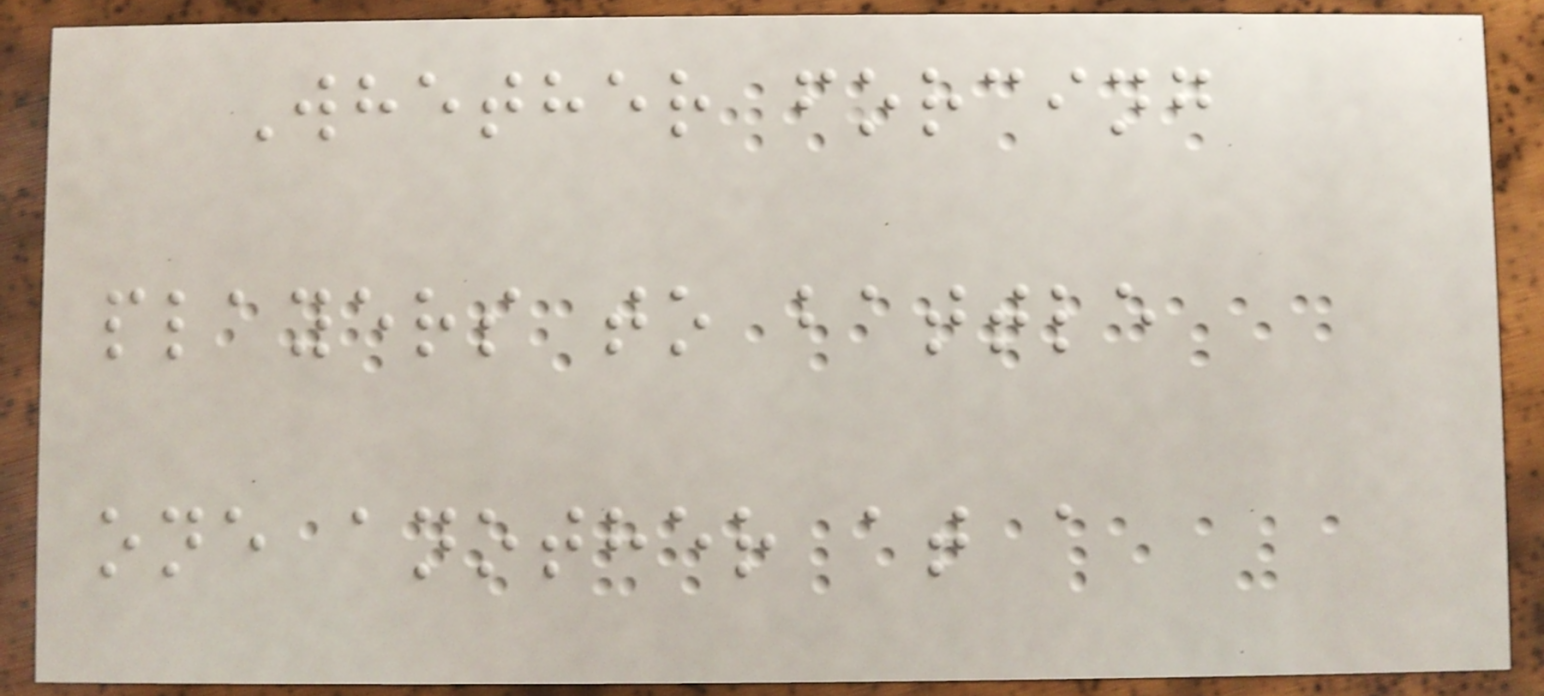Whether forcing
players to battle
one another at a
